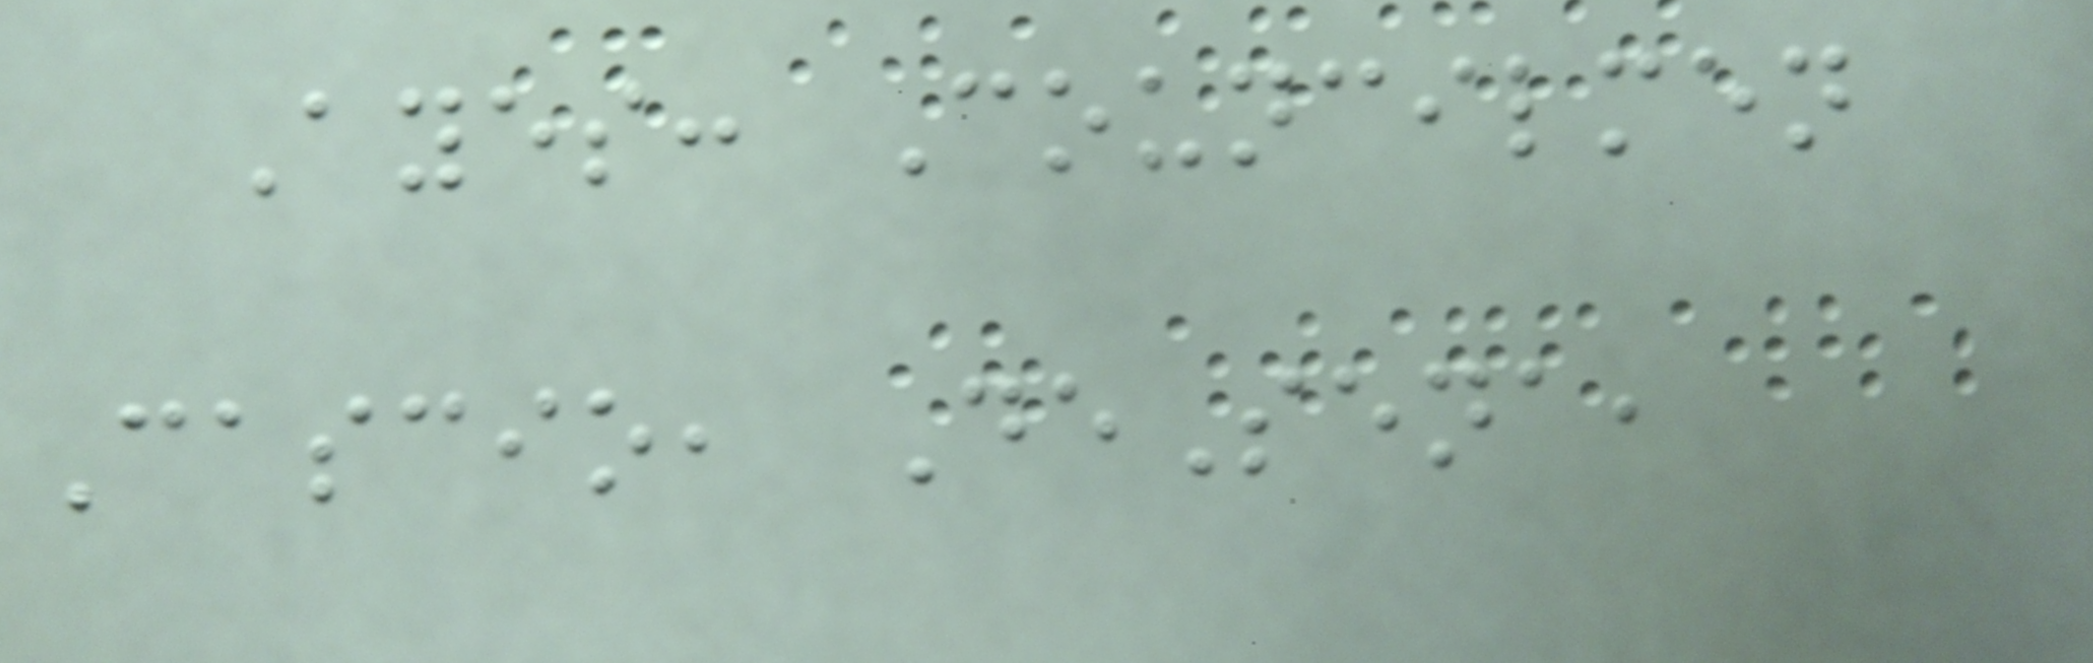Ayes: Councilmen
Cascio, DeSena,
